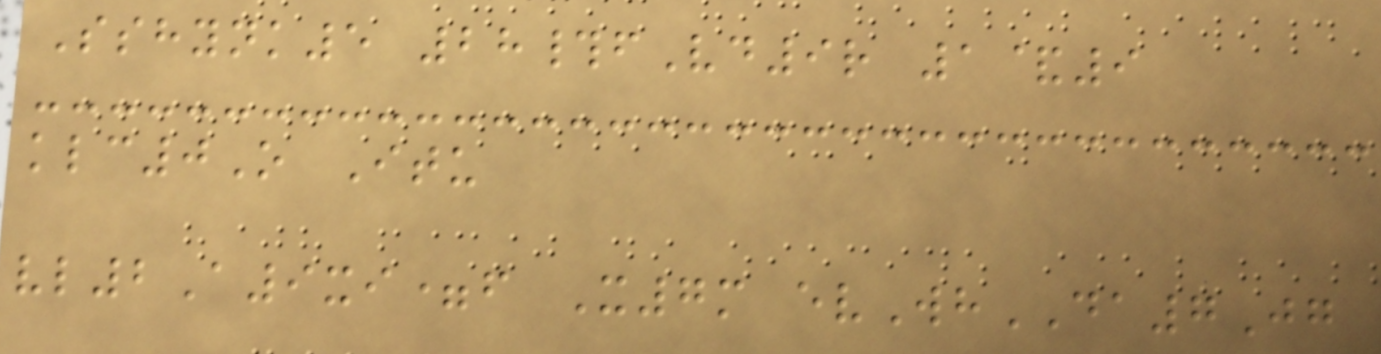Sshynk5 28#fVd9r 1&9
klc0O Itu
vl2A9xi=f X7m evWhDA7Jg
